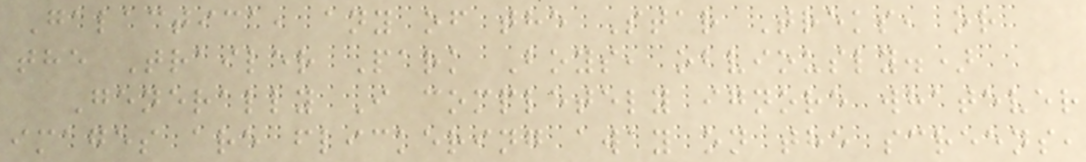Galactica, any of the Star Treks, or
the Trailer Park Boys, obviously.)
Generally I completely ignore whatever
images are flickering away on the screens,
